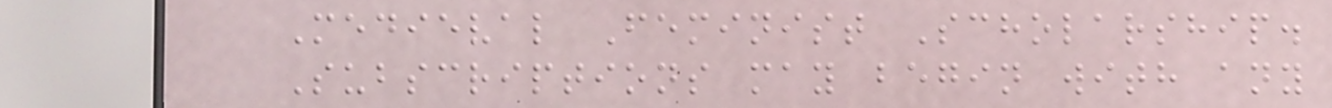Medieval Feminist Scholarship.
Subscriptions may begin with any
